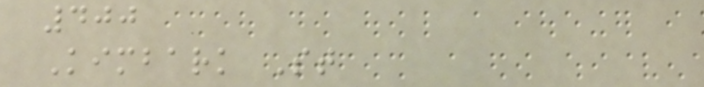400
Kimbark St
